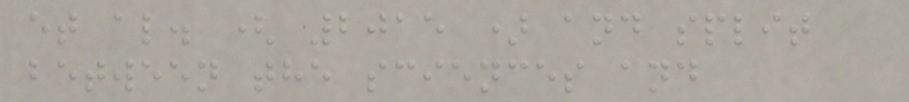et al. ( 2015 ) and split
between the sciences and
